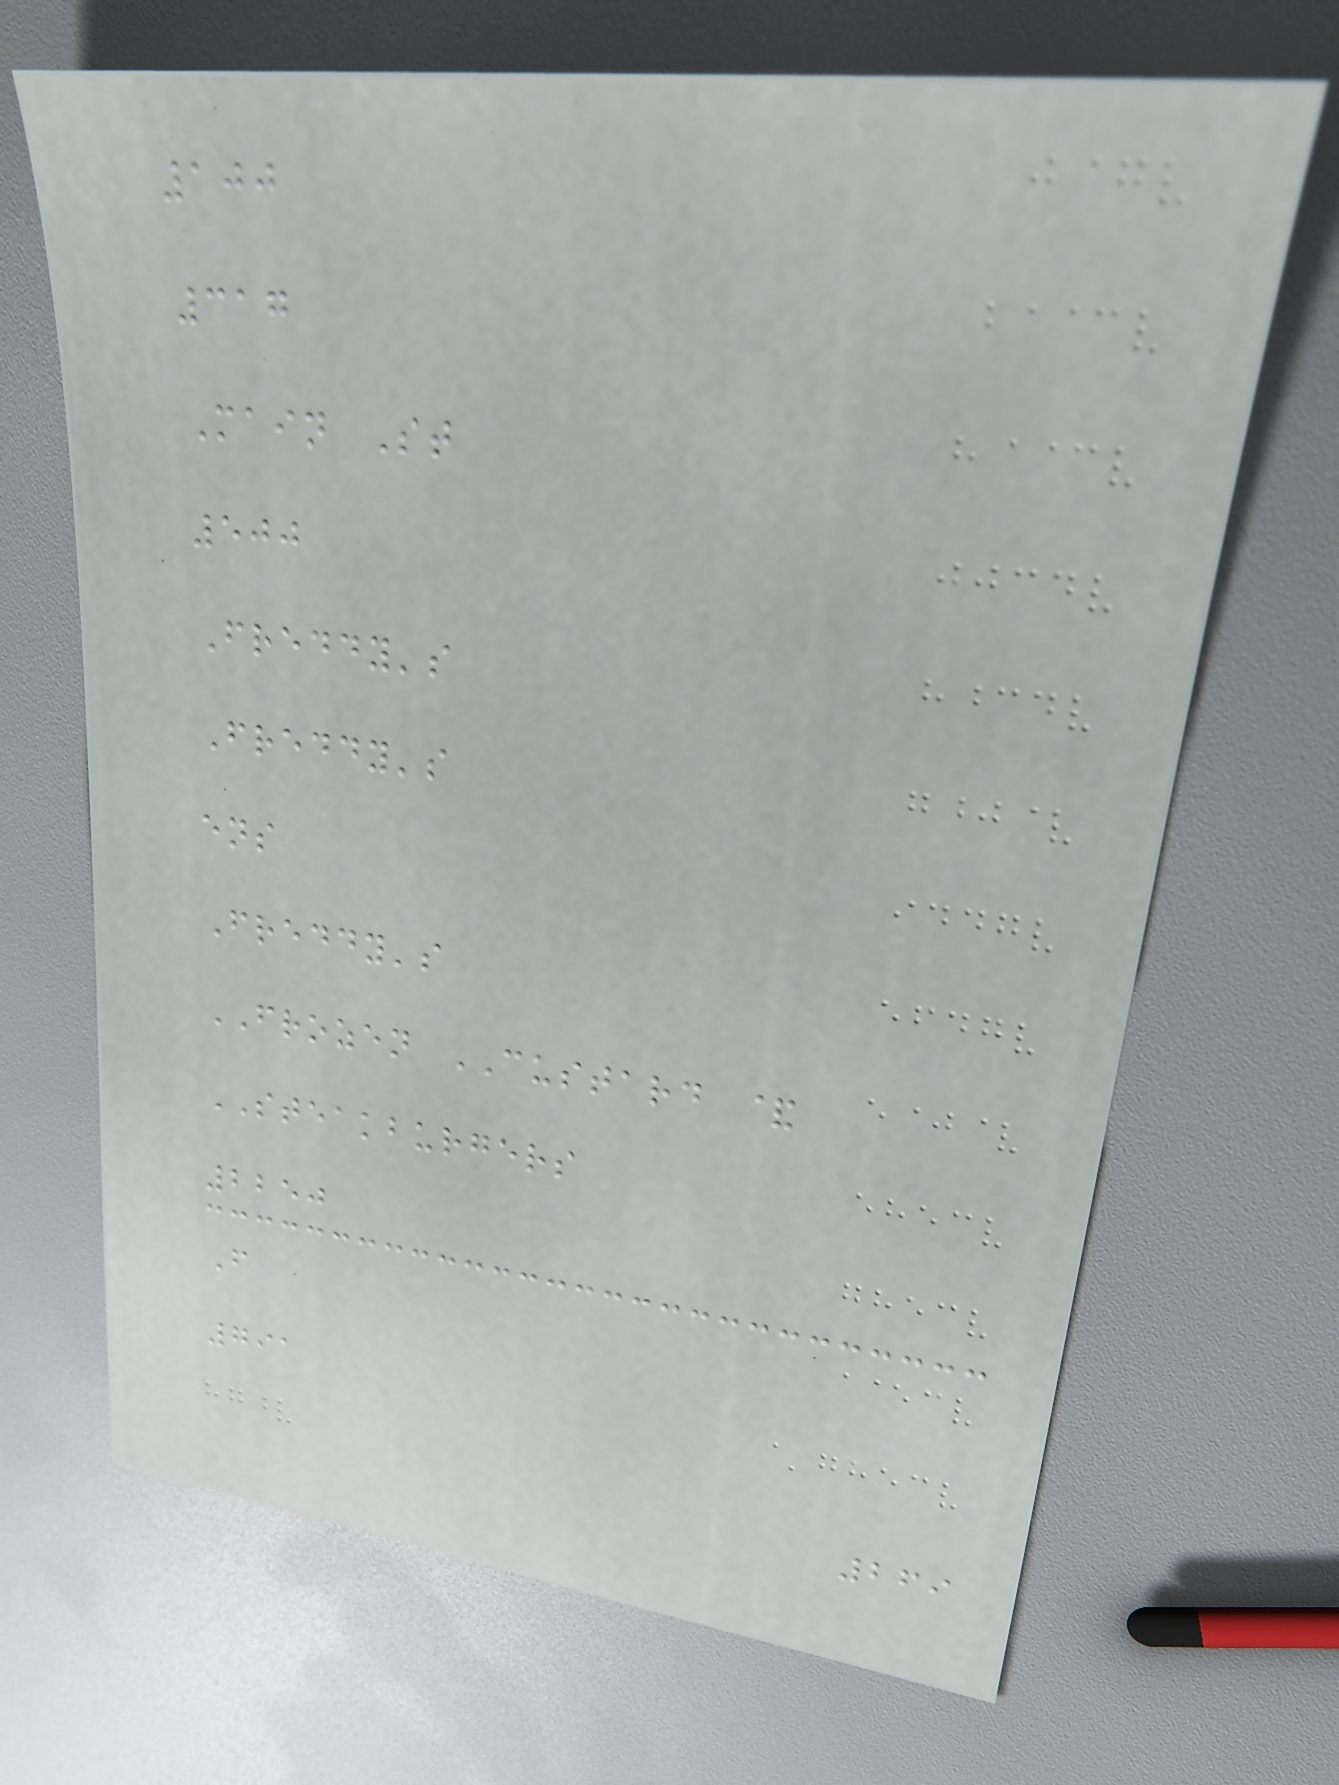100
317
Main St
500
Freddy's
Freddy's
ens
Freddy's
FROZEN CUSTARD &
STEAKBURGERS
2250
F
791
269
